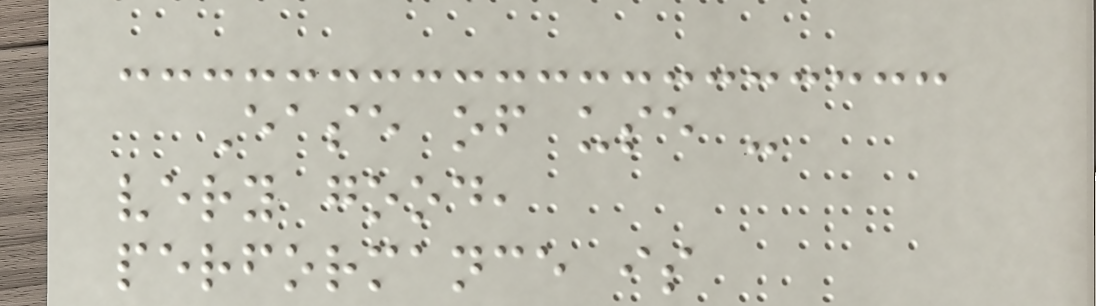Ease of use -
very good,
performance is
